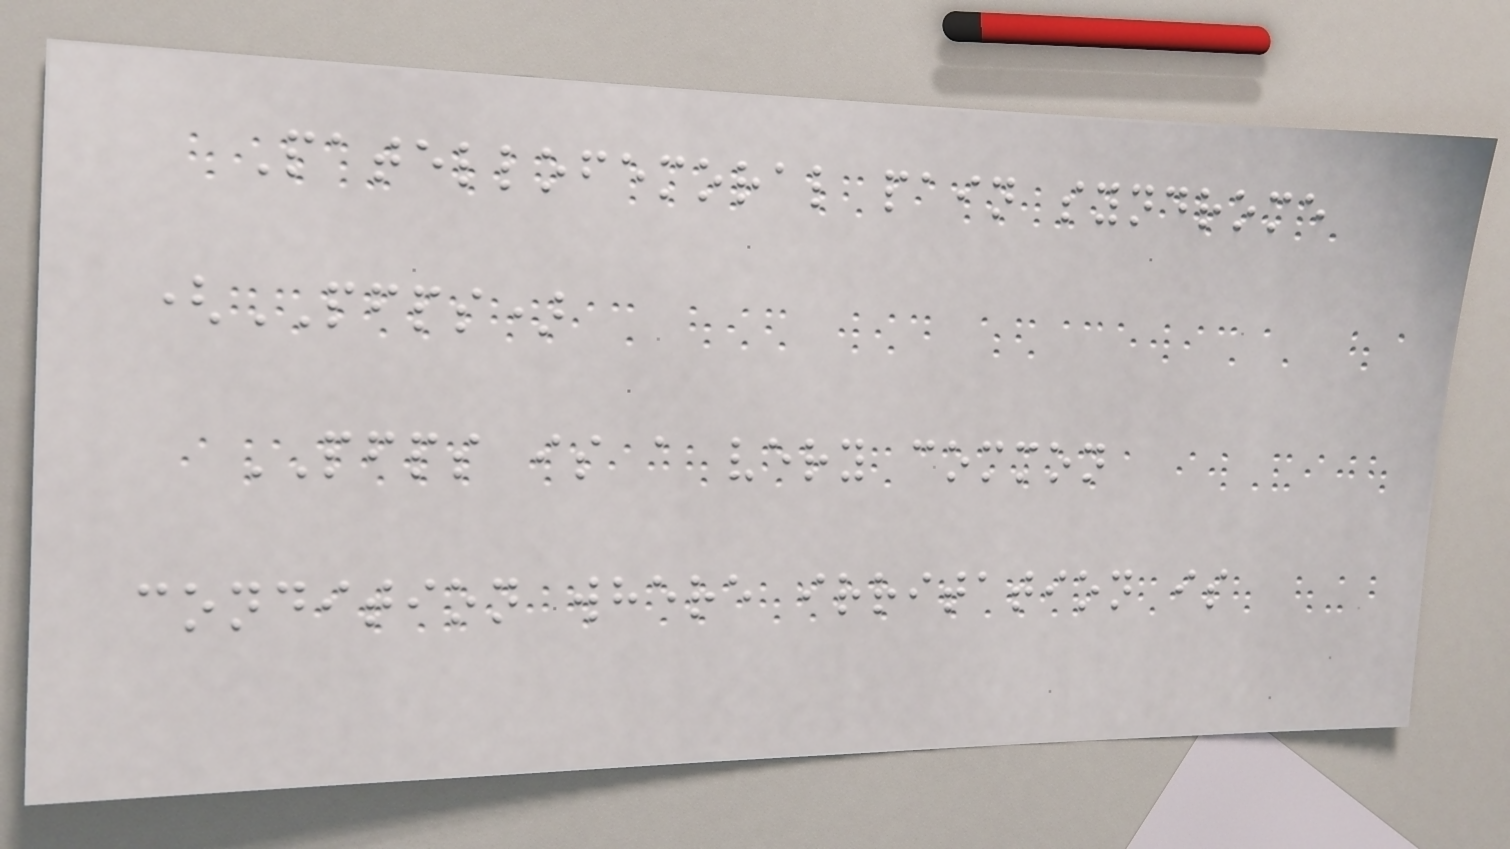Patellofemoral pain syndrome
(PFPS)
PFPS is a very common
condition where irritation is
